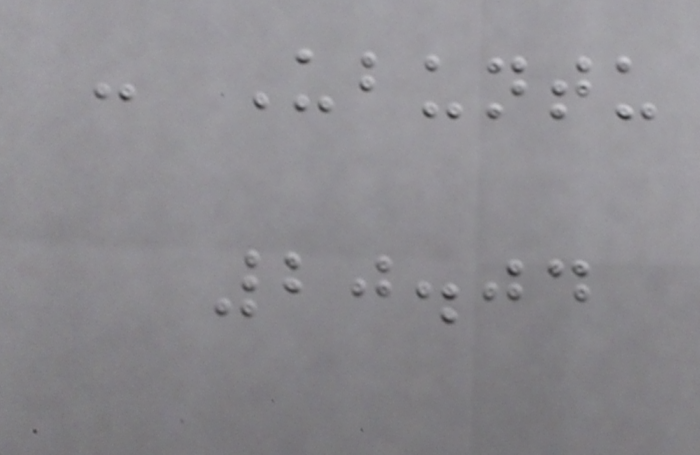- Ubuntu
20.04
